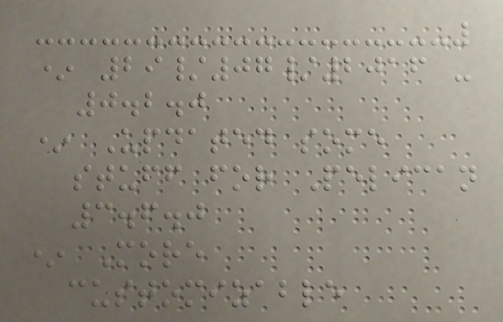* 29/07/2016 -
0.2.0
* Updated some
stuff for Pelican
3.6.0
* More
customizable
